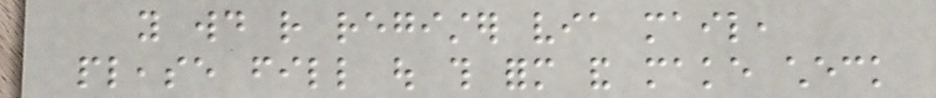you would rather register via mail,
please fill out this form and make check
